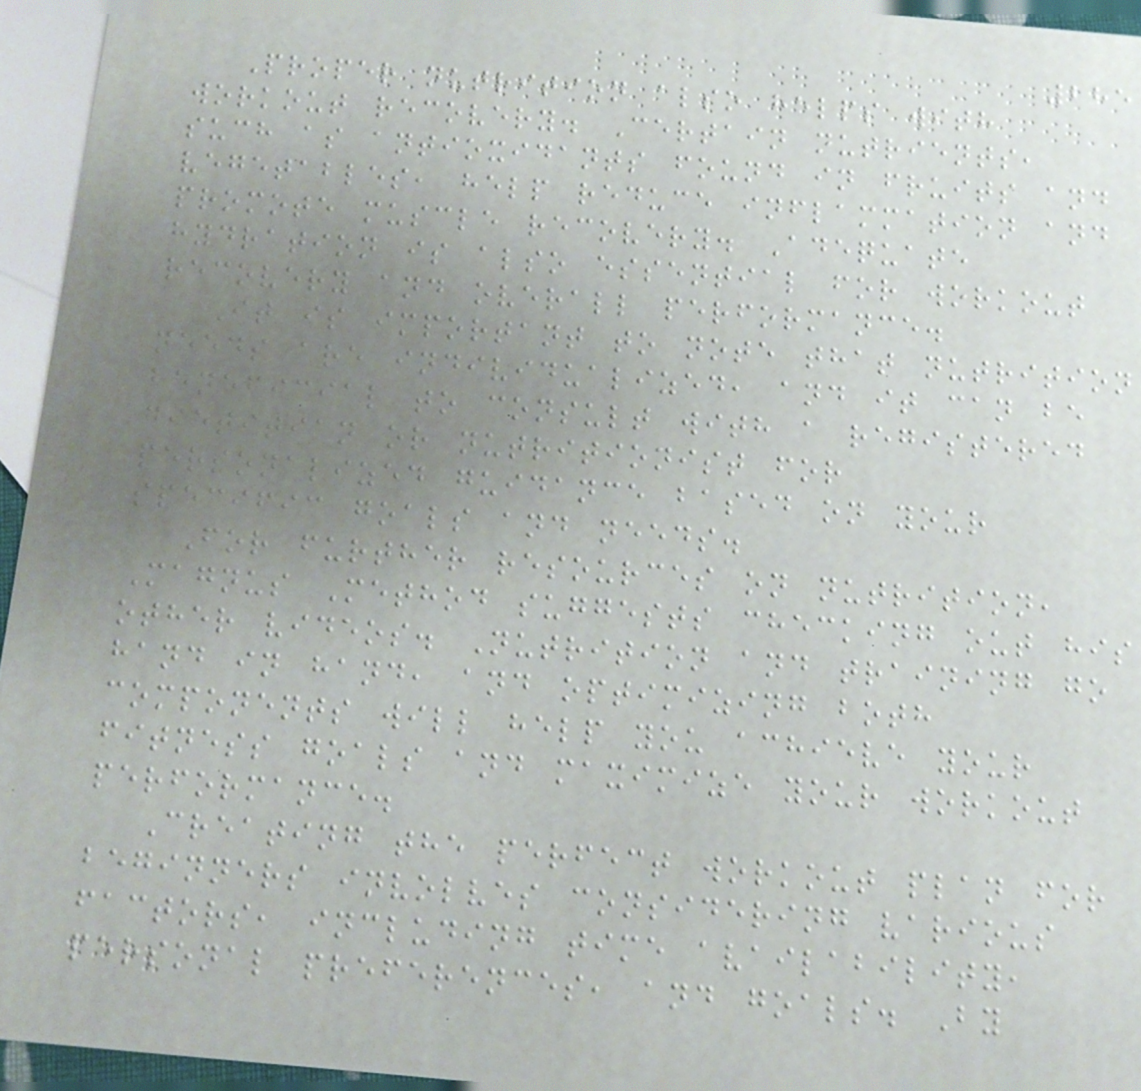285
Proper nutrition also helps with
workout recovery. Certain nutrients,
such as antioxidants found in fruits and
vegetables, help reduce inflammation and
promote muscle recovery. Adequate
hydration is also essential for workout
recovery and overall performance.
It is important to note that nutrition
needs are individualized, and it can be
beneficial to consult with a registered
dietitian or nutritionist for
personalized guidance based on your
specific goals and needs.
For further resources on nutrition,
Magnus Method suggests checking out his
other videos. Nutrition and training go
hand in hand, and optimizing both
components will help you achieve your
fitness goals and maximize your workout
performance.
Creating the perfect workout plan for
beginners involves considering various
factors, including time availability,
personal preferences, and goals. By
